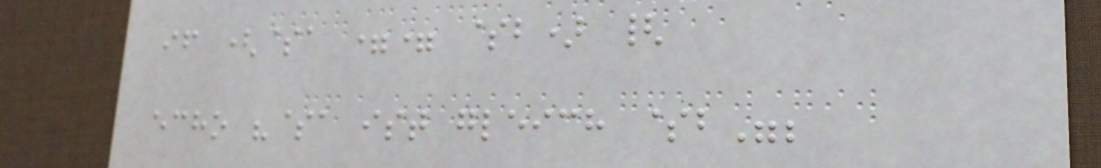if ($a == $b) {
echo "$a ist gleich $b";
